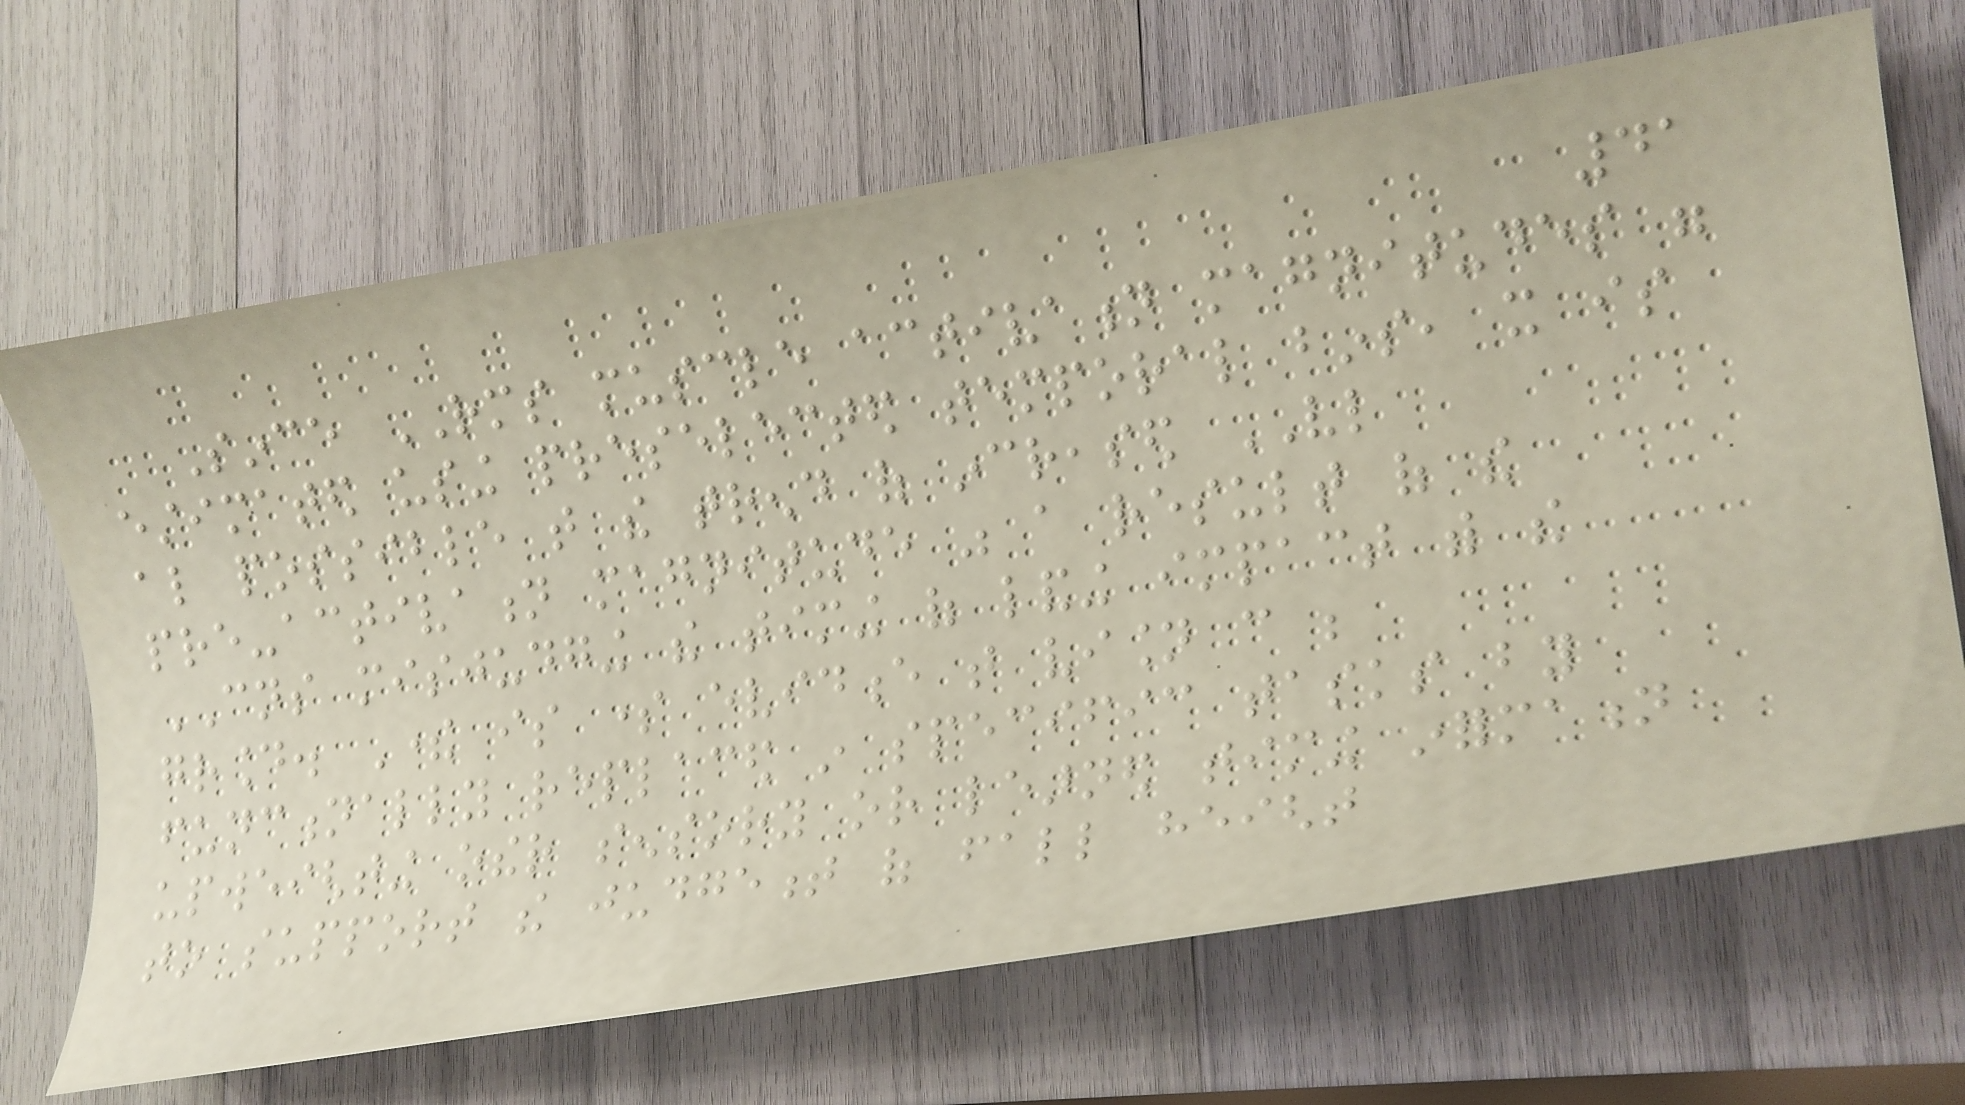41
Since RMS muscle activation magnitudes were
estimated using preselected temporal bins, it is
also possible that the trend of increased VL
pre-activation magnitude was a result of the
CNS misjudging the timing of landing impact with the
ground. There is some evidence that vision can be
functionally replaced in specific tasks by
upweighting other sensory or learned timing information
to support the judgement of fall height
